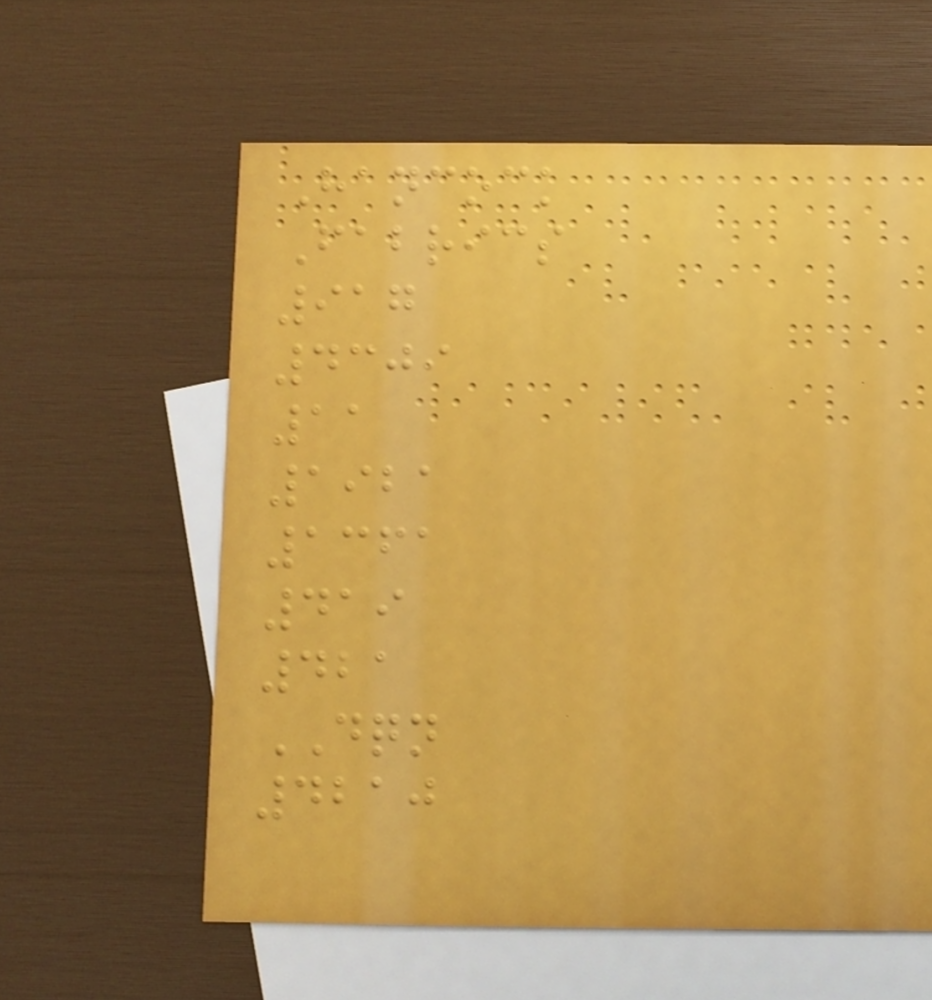Hancock
Fabrics
917
4309
11
1921
1361
419
421
DQN
4210
